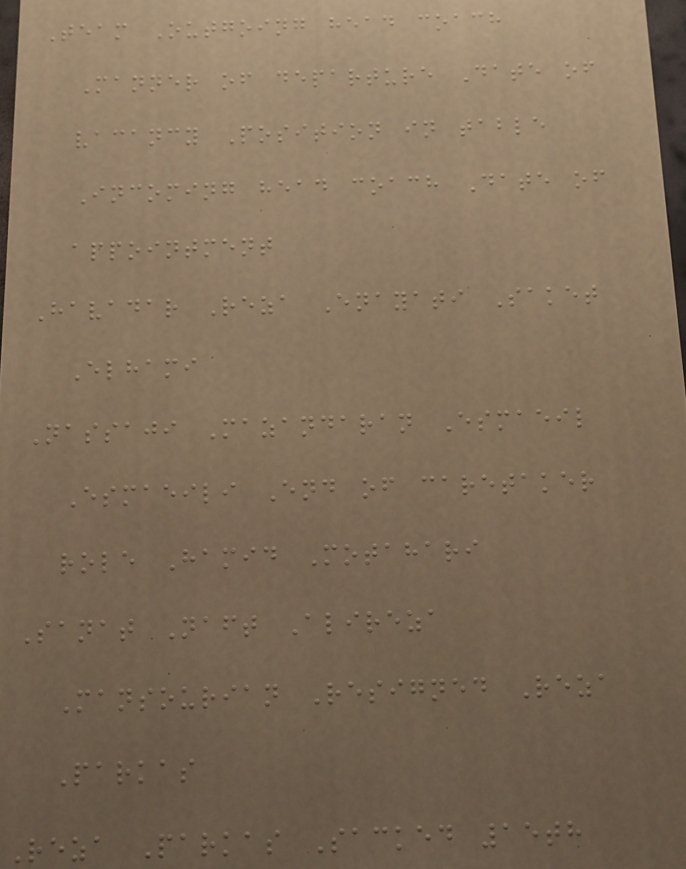Team Outgoing head coach
Manner of departure Date of
vacancy Position in table
Incoming head coach Date of
appointment
Havadar Reza Enayati Saket
Elhami
Nassaji Mazandaran Esmaeil
Esmaeili End of caretaker
role Hamid Motahari
Sanat Naft Alireza
Mansourian Resigned Reza
Parkas
Reza Parkas Sacked 15th
